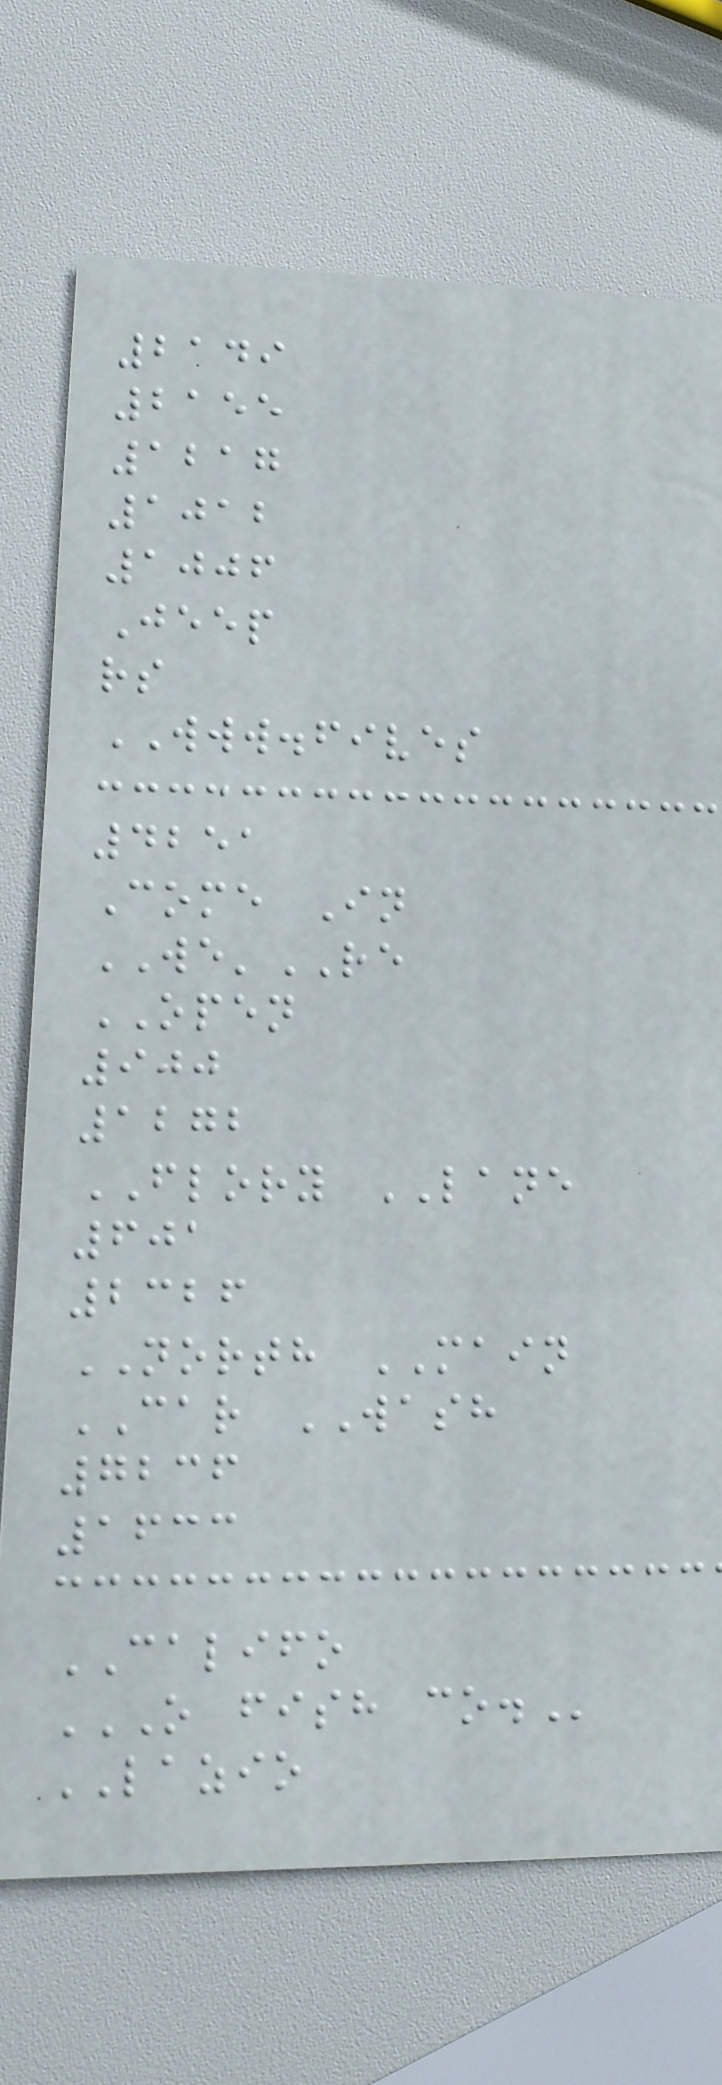2149
2155
1217
1012
1006
Jeep
rs
WWW.fives
4251
Come In
WE'RE
OPEN
900
1272
FLORY LANE
601
2326
NORTH MAIN
CAR WASH
7236
1633
CALIFO
O FISH CO.
LAZIO
